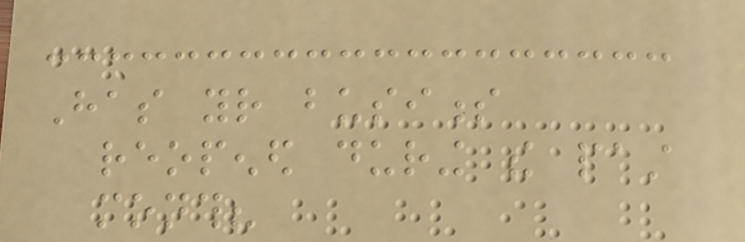Has your business
reopened during the past
month?
